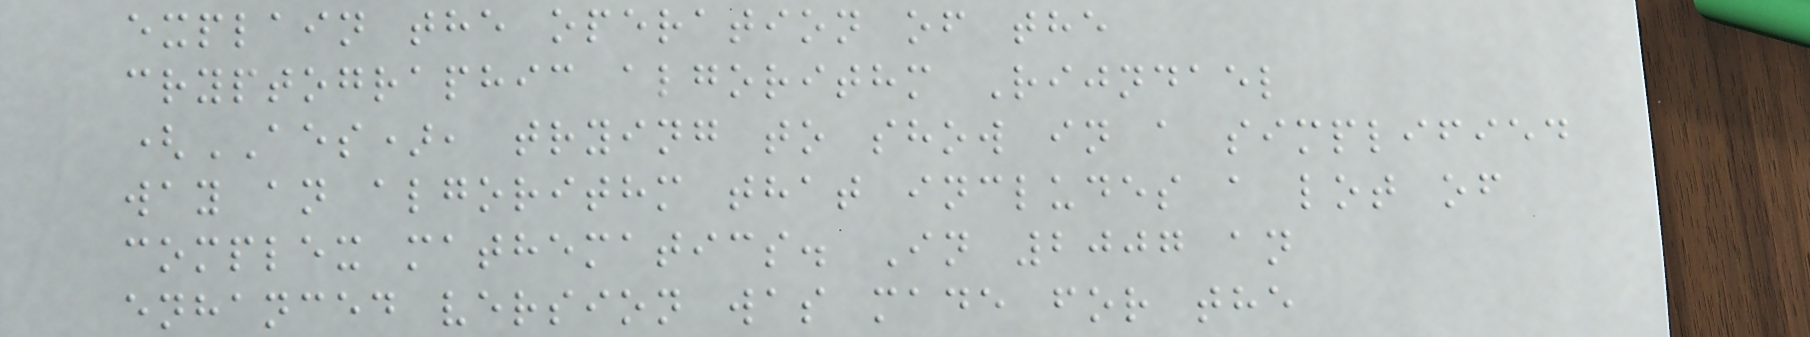explain the operation of the
cryptographic algorithm Rijndael
(AES), trying to show in a simplified
way an algorithm that includes a lot of
complex mathematics. In 2007 an
enhanced version was made for the
